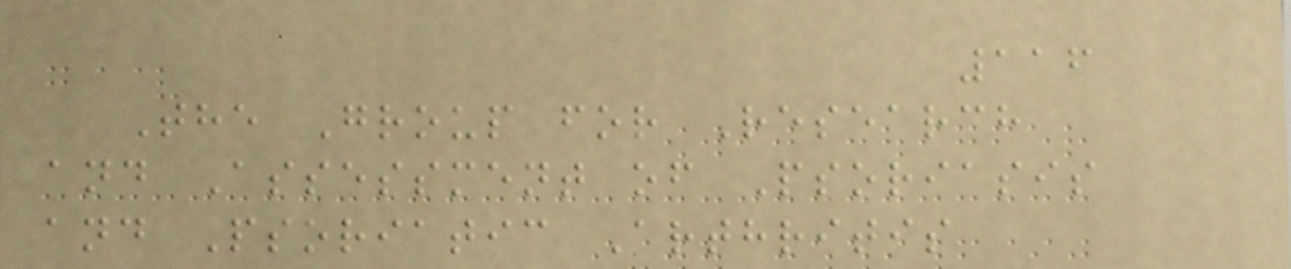116
The Group for Research
and Assessment of Psoriasis
and Psoriatic Arthritis
